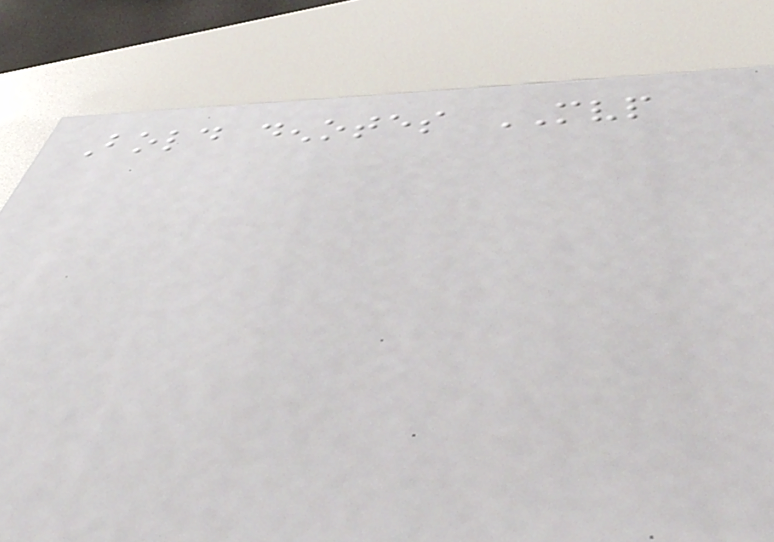Bold denotes MVP
